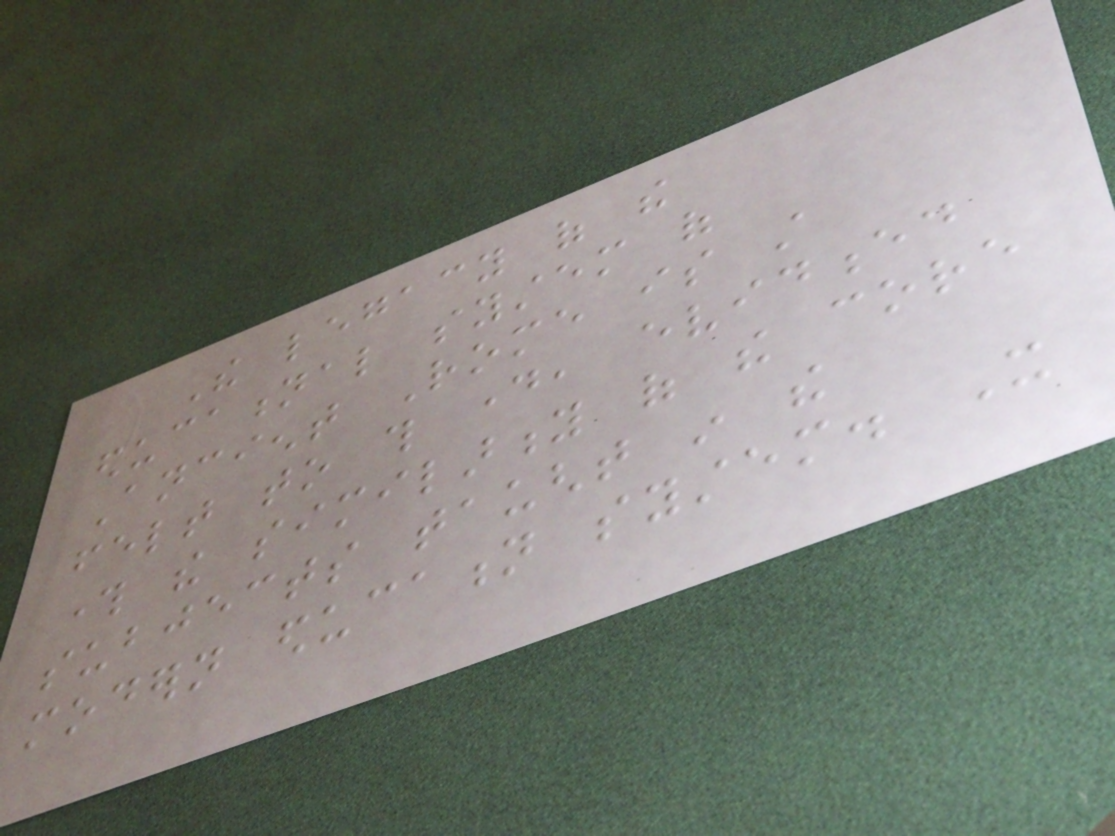The legacy of the
educational system of
Ancient Rome is still
felt to this day, evidenced
through the similarity of the core
subjects taught in the
modern education system. It
